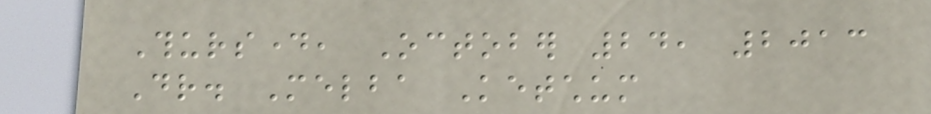Thursday, October 24, 2013
Dr. Melba Ketchum
